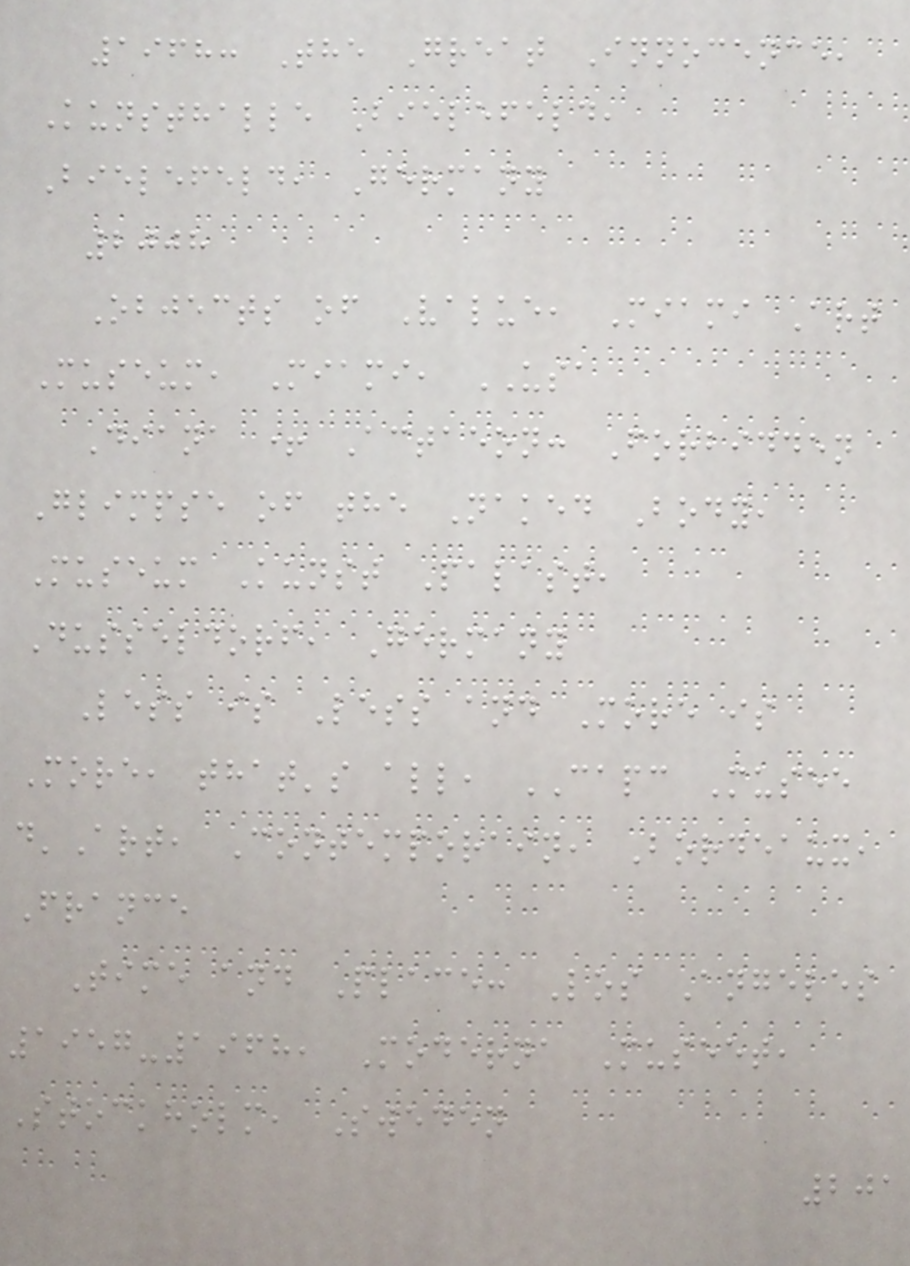1968: The Great Innocence,
Kunsthalle Bielefeld,
Bielefeld, Germany
2008
Objects of Value, Miami Art
Museum, Miami, USA
Diana + Actaeon: Forbidden
Glimpse of the Naked Body,
Museum Kunst Palast,
Dusseldorf, Germany
Less is Less and More is
More, that's all, CAPC Musee
d'Art, Contemporain, Bordeaux,
France
Time and Place: Los Angeles
1957-1968, Moderna Museet,
Stockholm, Sweden
201
